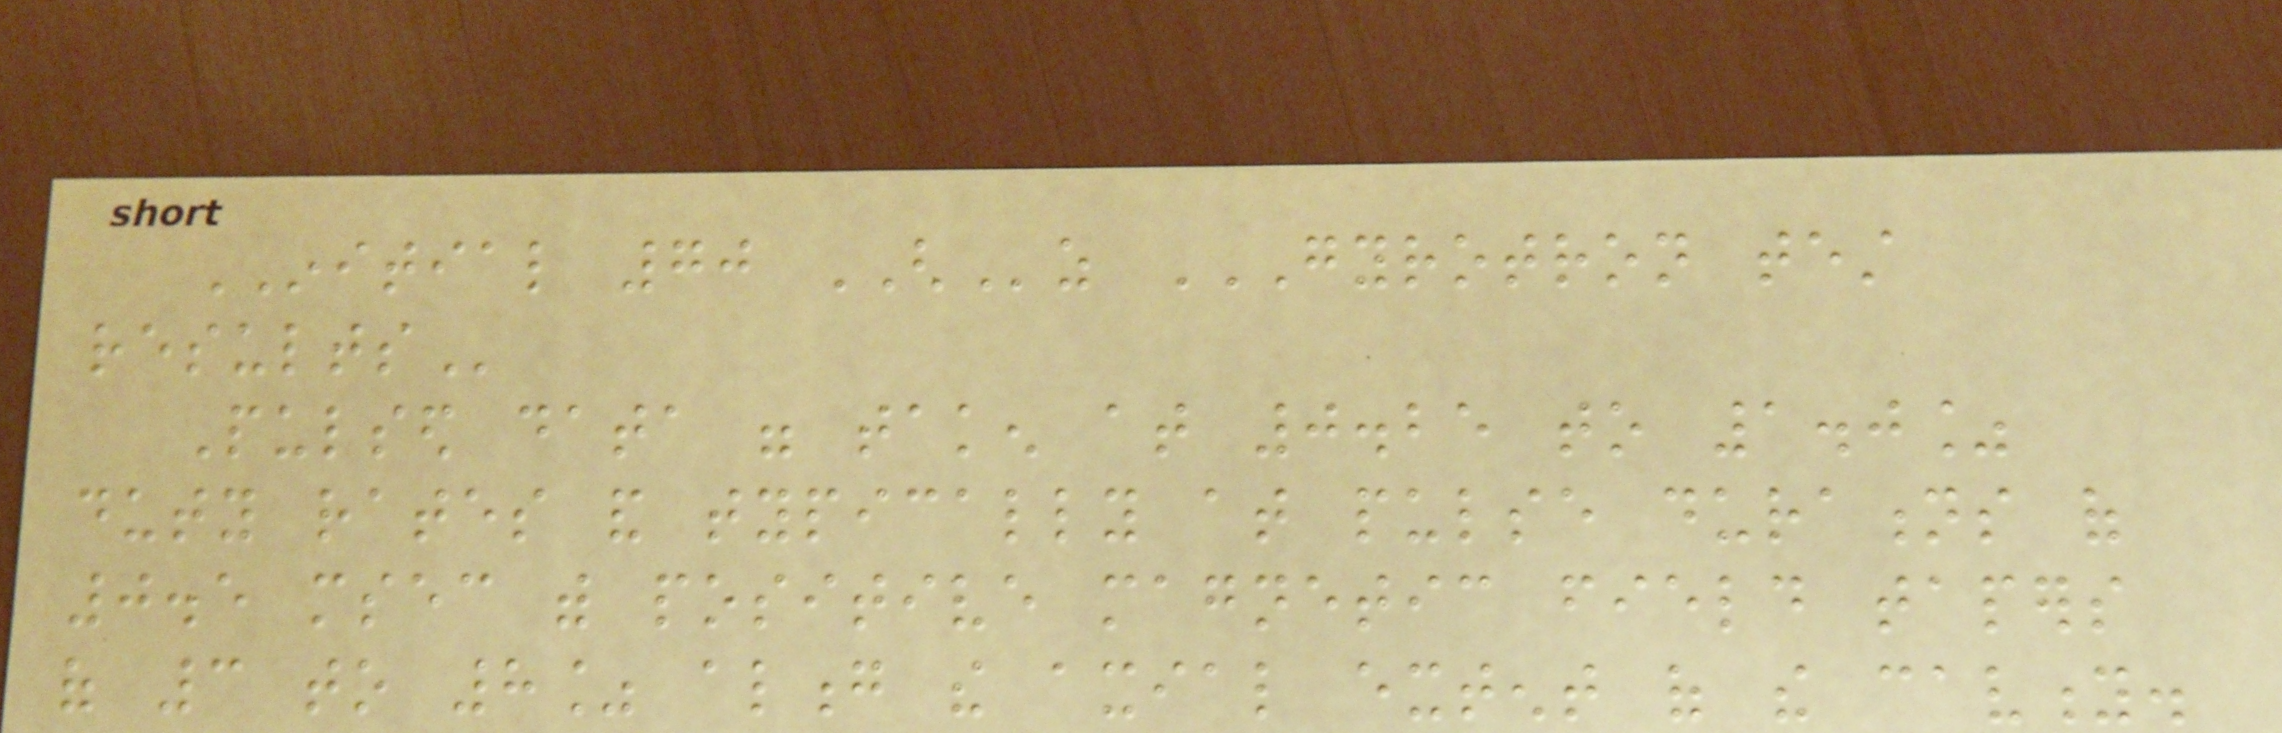INITIAL 70 GHz GYROTRON TEST
RESULTS
Pulsed data were taken at 0.25 to 1.0%
duty rates and typically at pulse durations of
0.5 msec with positive magnetic field tapers
of 3 to 8% along the axial extent of the cavity.
